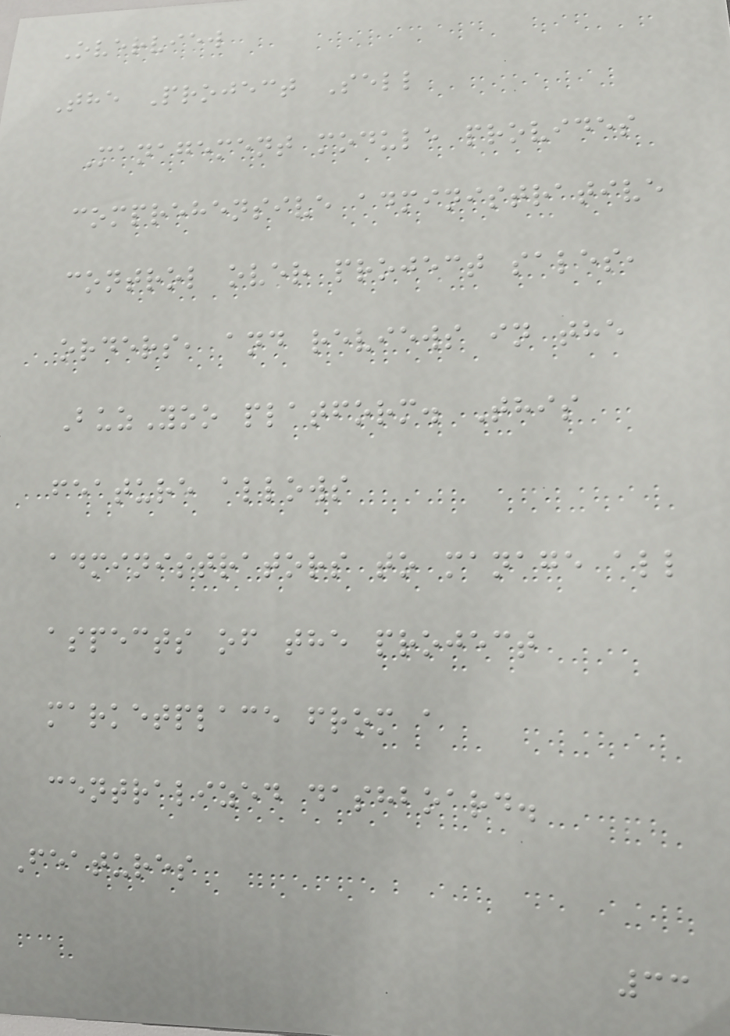Overview
The Project Sell
Management module provides
comprehensive administrative
control over project sales,
orders, and reviews in the
BuzYoo platform. This
feature allows
administrators to manage all
aspects of the project
marketplace from a
centralized dashboard.
Features
33
